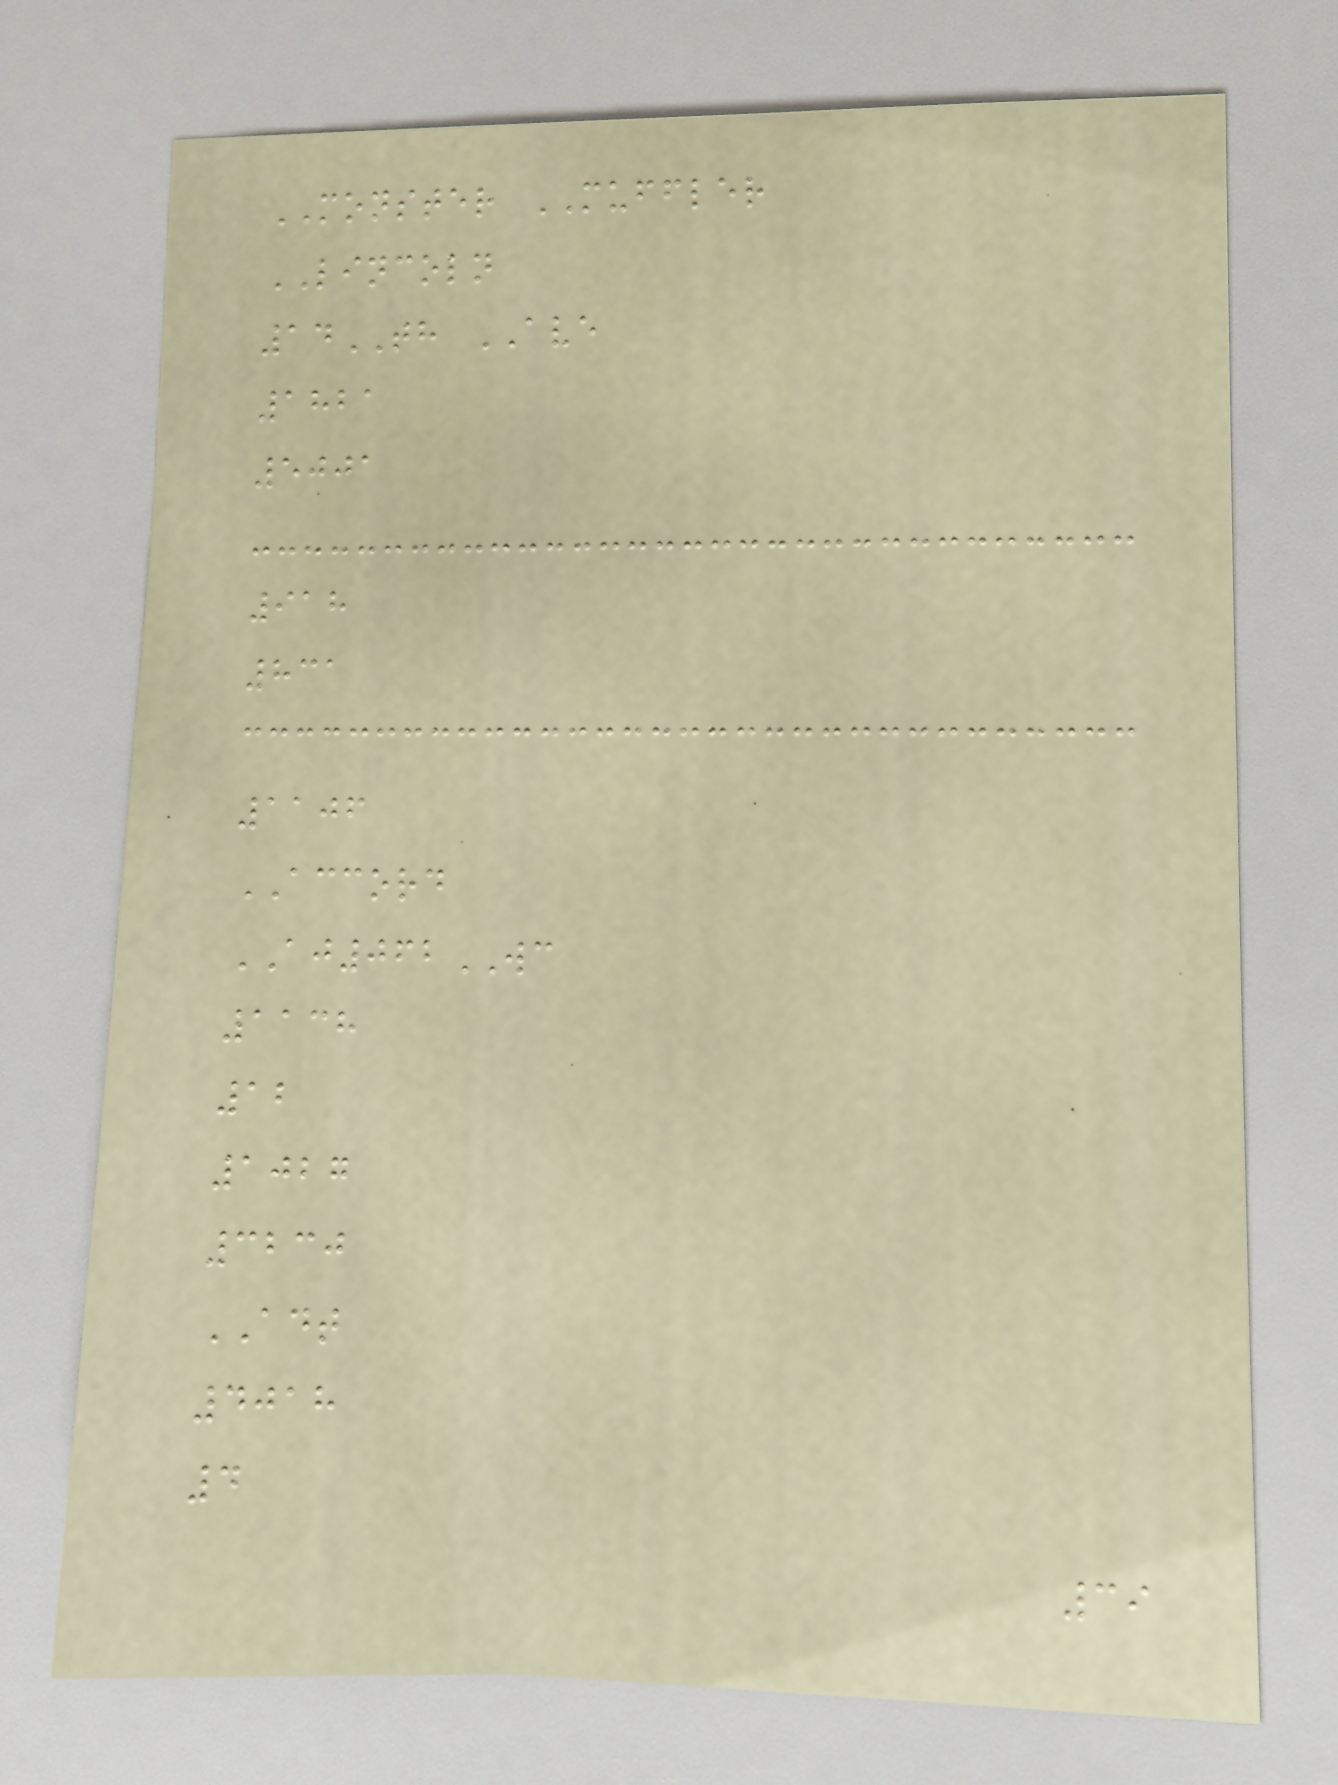MONSTER MUFFLER
LINCOLN
14TH AVE
1821
5001
918
831
1106
ACCORD
AJ062WC
1138
12
1027
3230
ADT
4018
4
39
